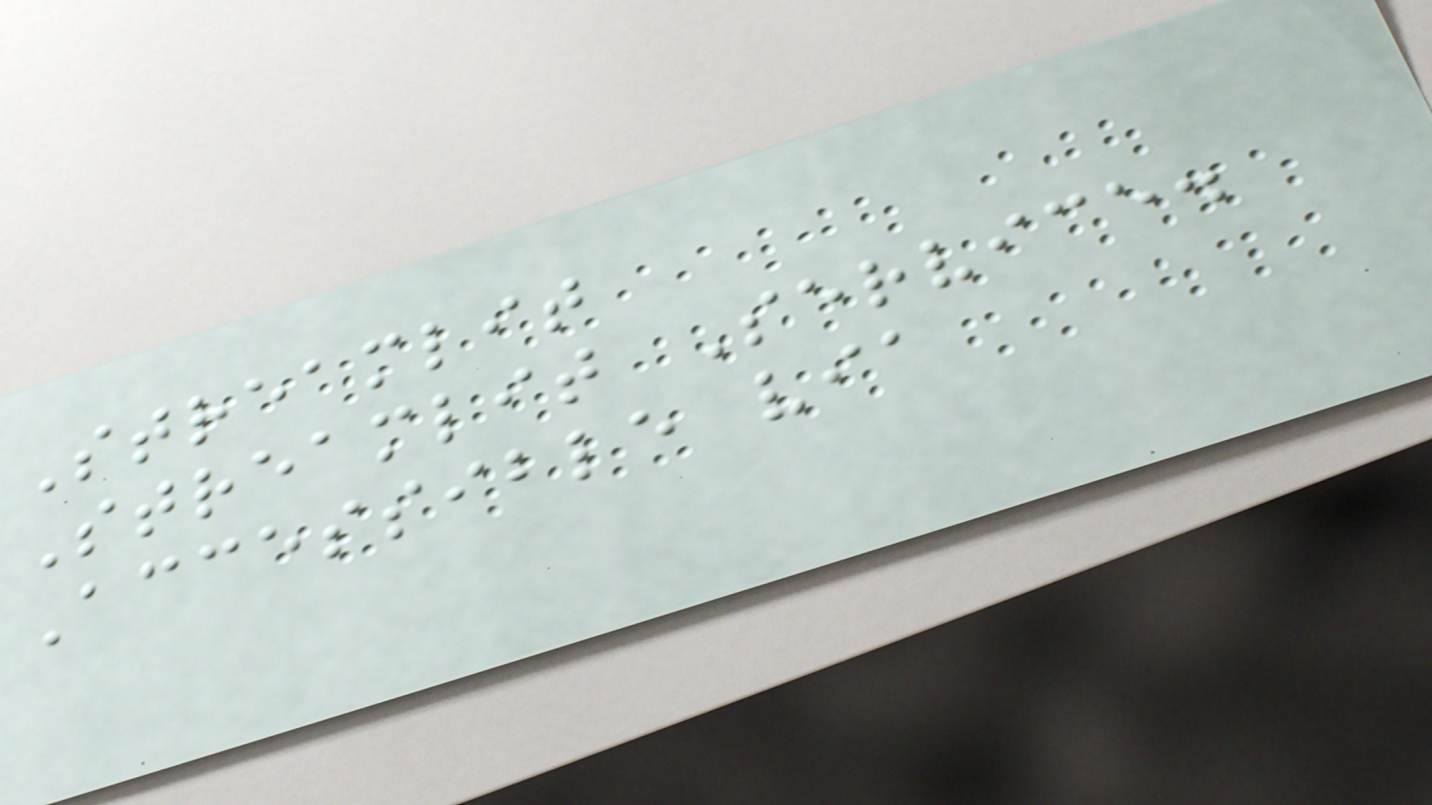Streamlit
Streamlit Service.
Accessible via
